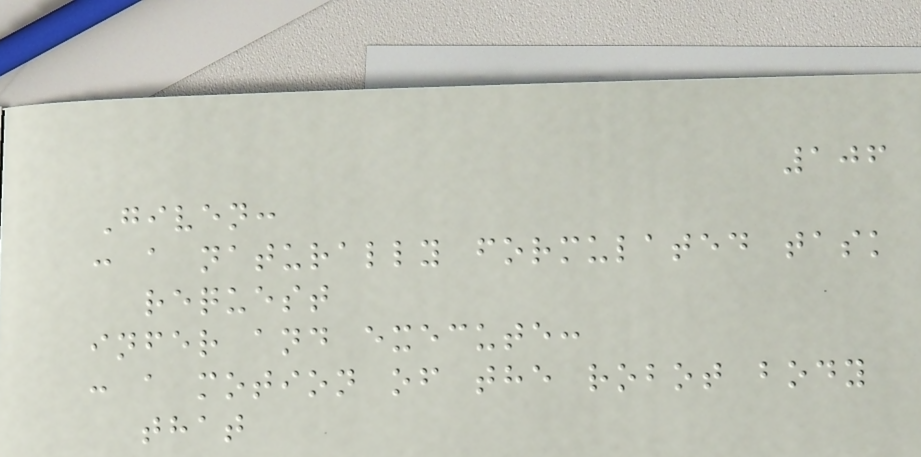106
Given:
: a naturally formulated task
request
infer and execute:
: a motion of the robot body
that
